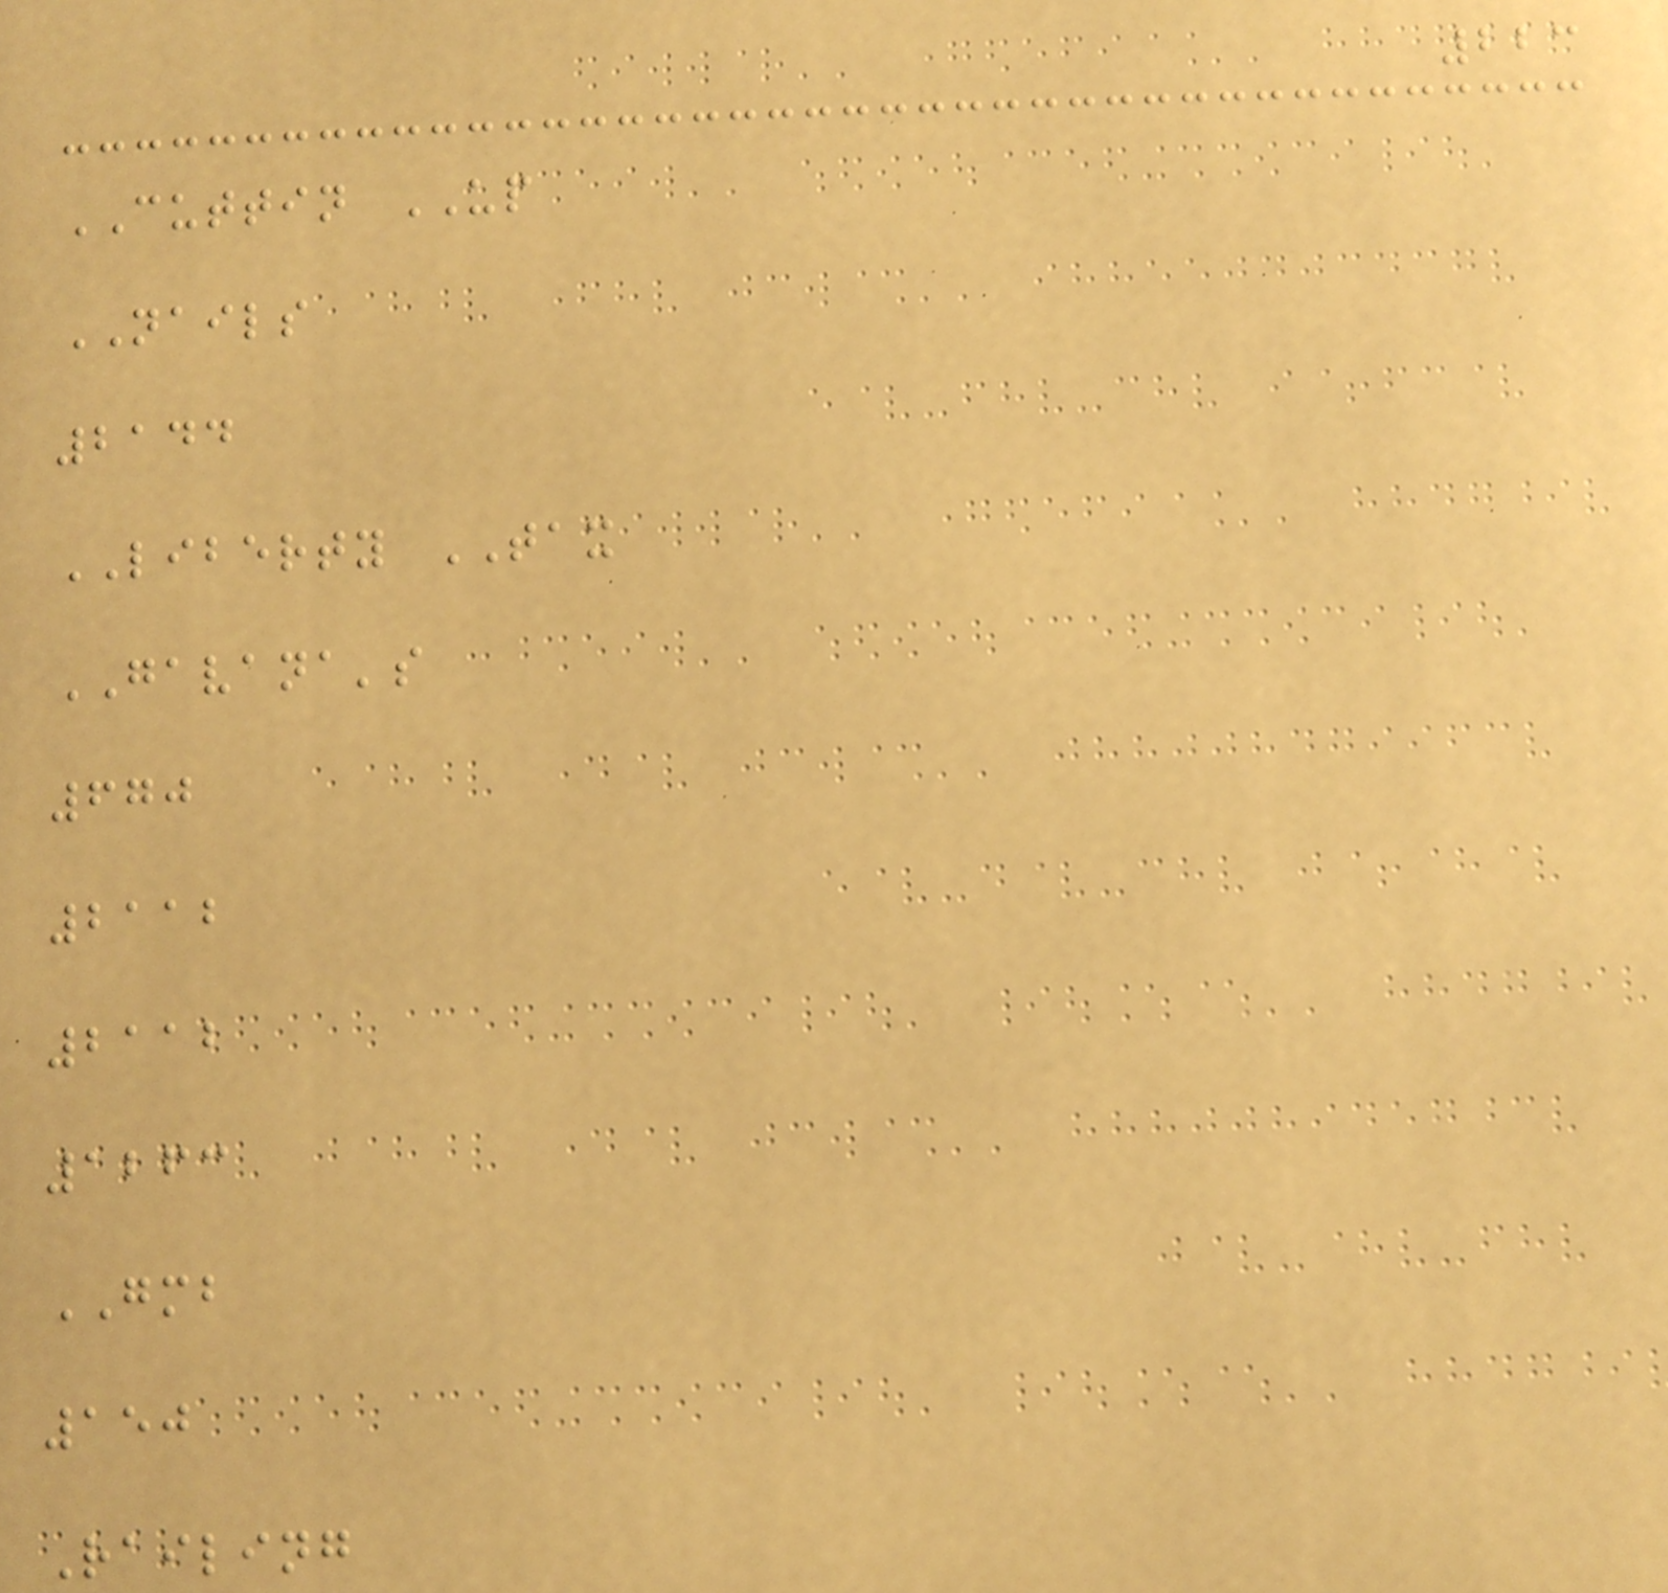223
CUTTIN UP
NAILS
2144
LIBERTY TAX
GAVANA's
670
2112
2112
1263
GMB
150
Railing
